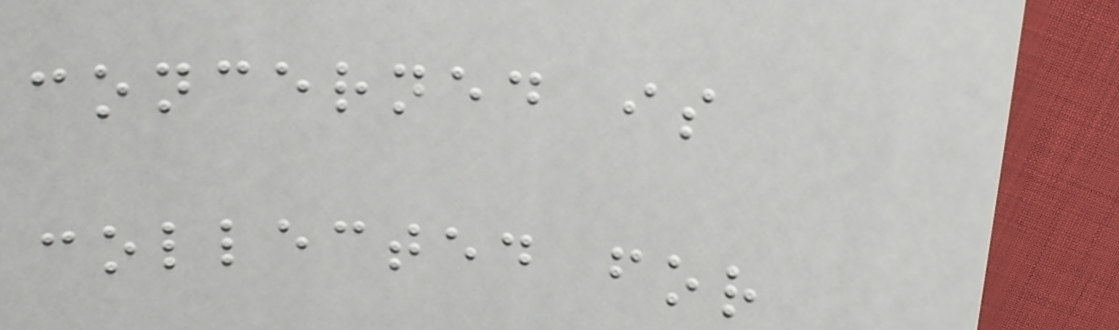concerned is
collected for
